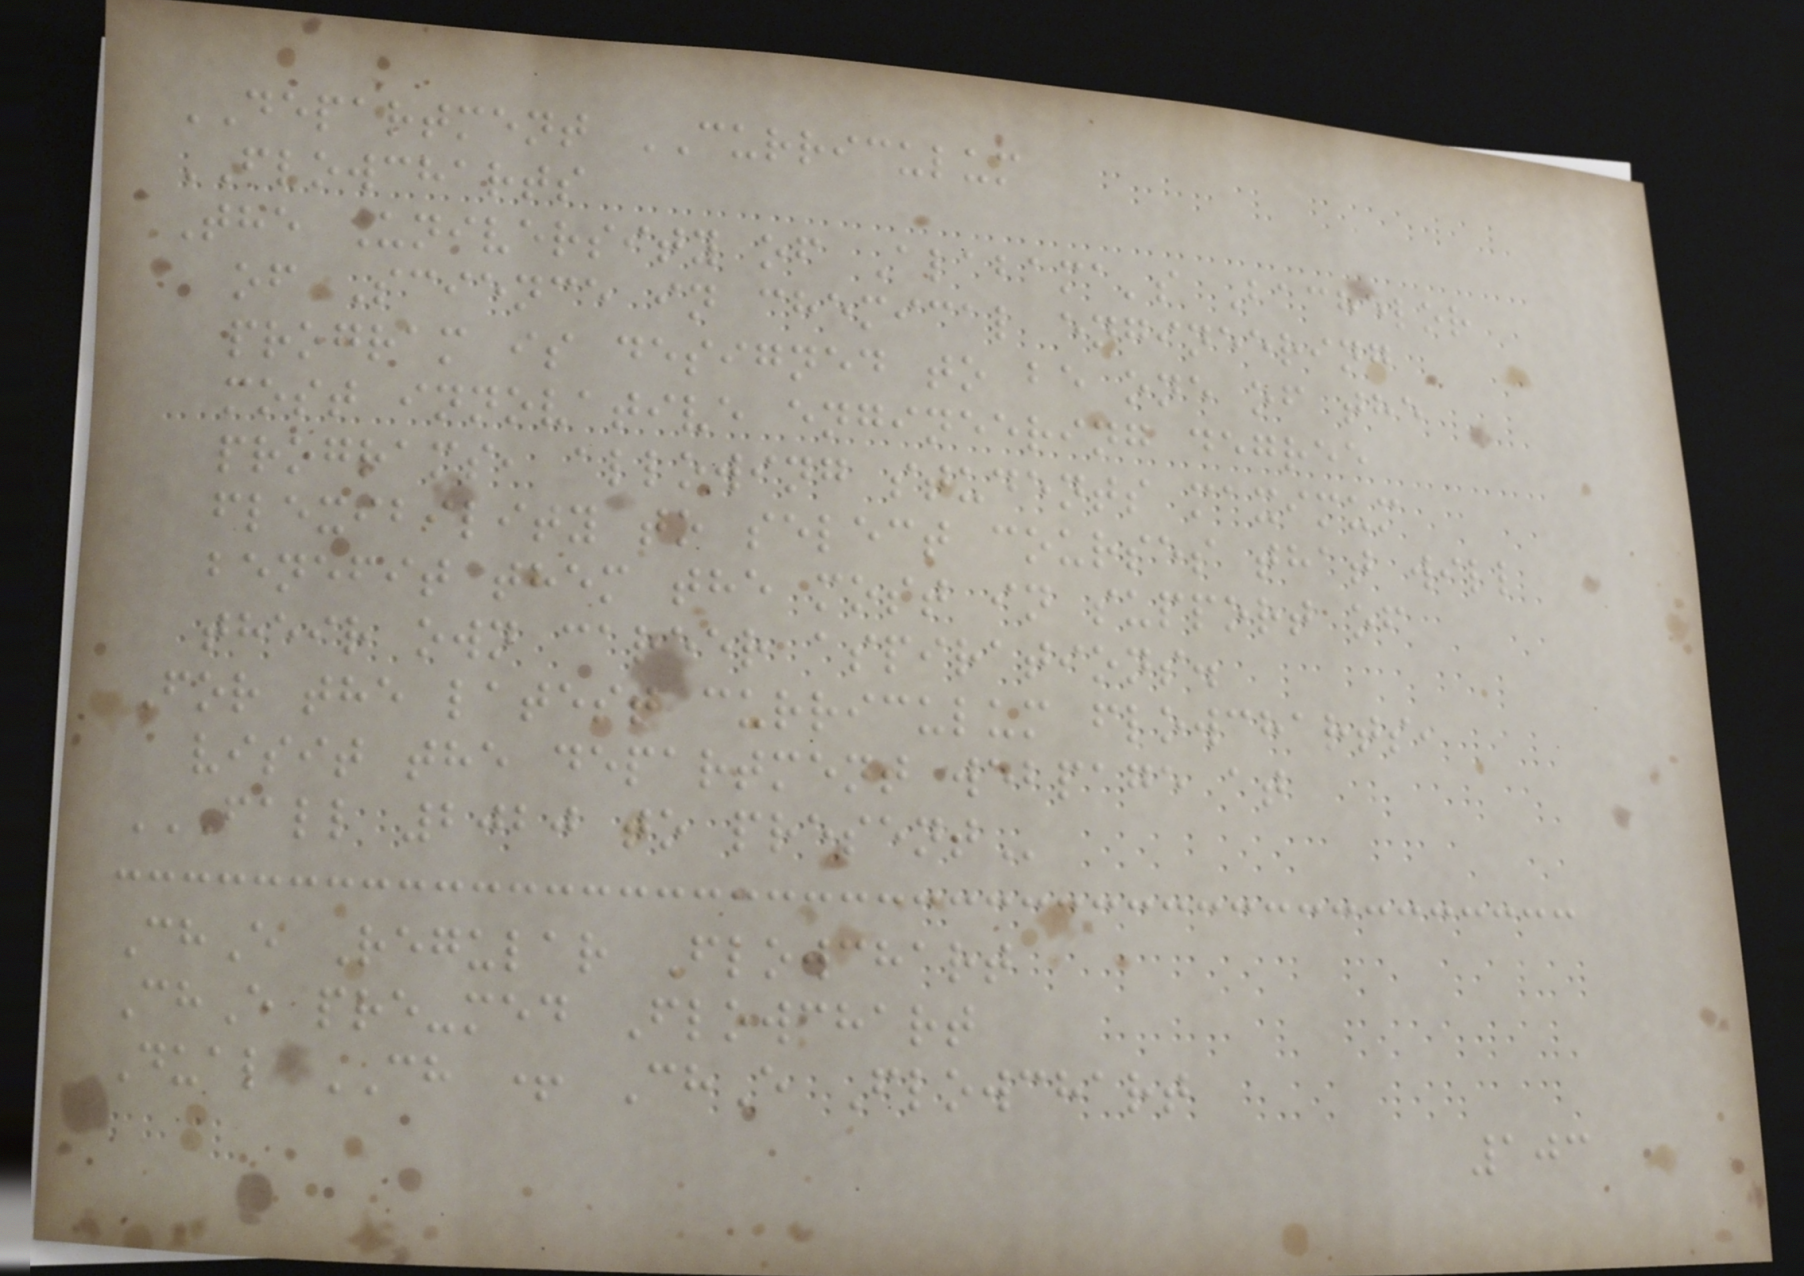DEPARTMENT CURRICULUM
FLOWCHARTS
The University of Alabama's Bachelor
of Science in chemical engineering
program is designed to be one of the
most innovative engineering degree
programs, allowing students maximum
flexibility to select courses that will
benefit them the most in support of
their own career aspirations.
For the latest curriculum flowcharts,
visit the department webpage at
FALL 2020 TO PRESENT
ChE Regular Flowchart
ChE pre-med Flowchart
Dual CH + ChE Flowchart
103
